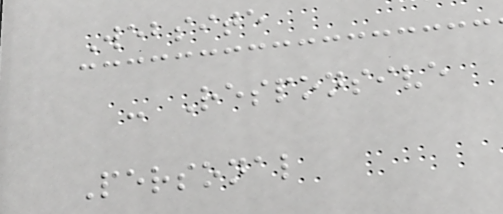Website
- Responsive
Personal
